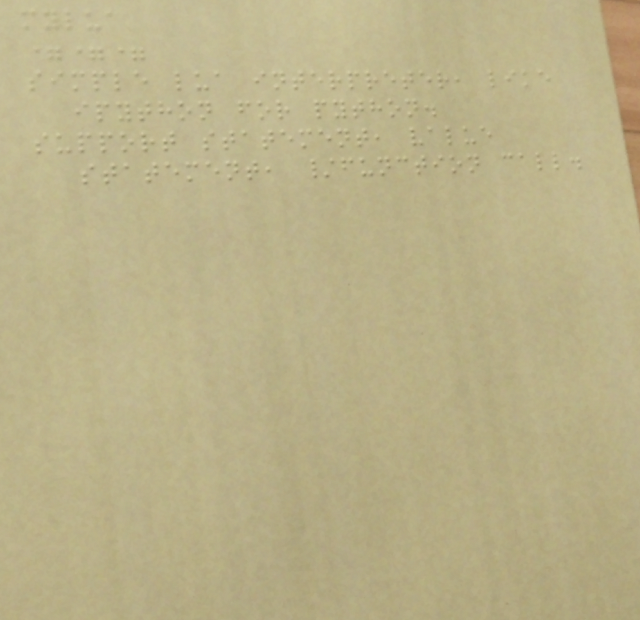mylua
===
simple lua interpreter, like
ipython for python.
support statement, value
statement, /function call.
